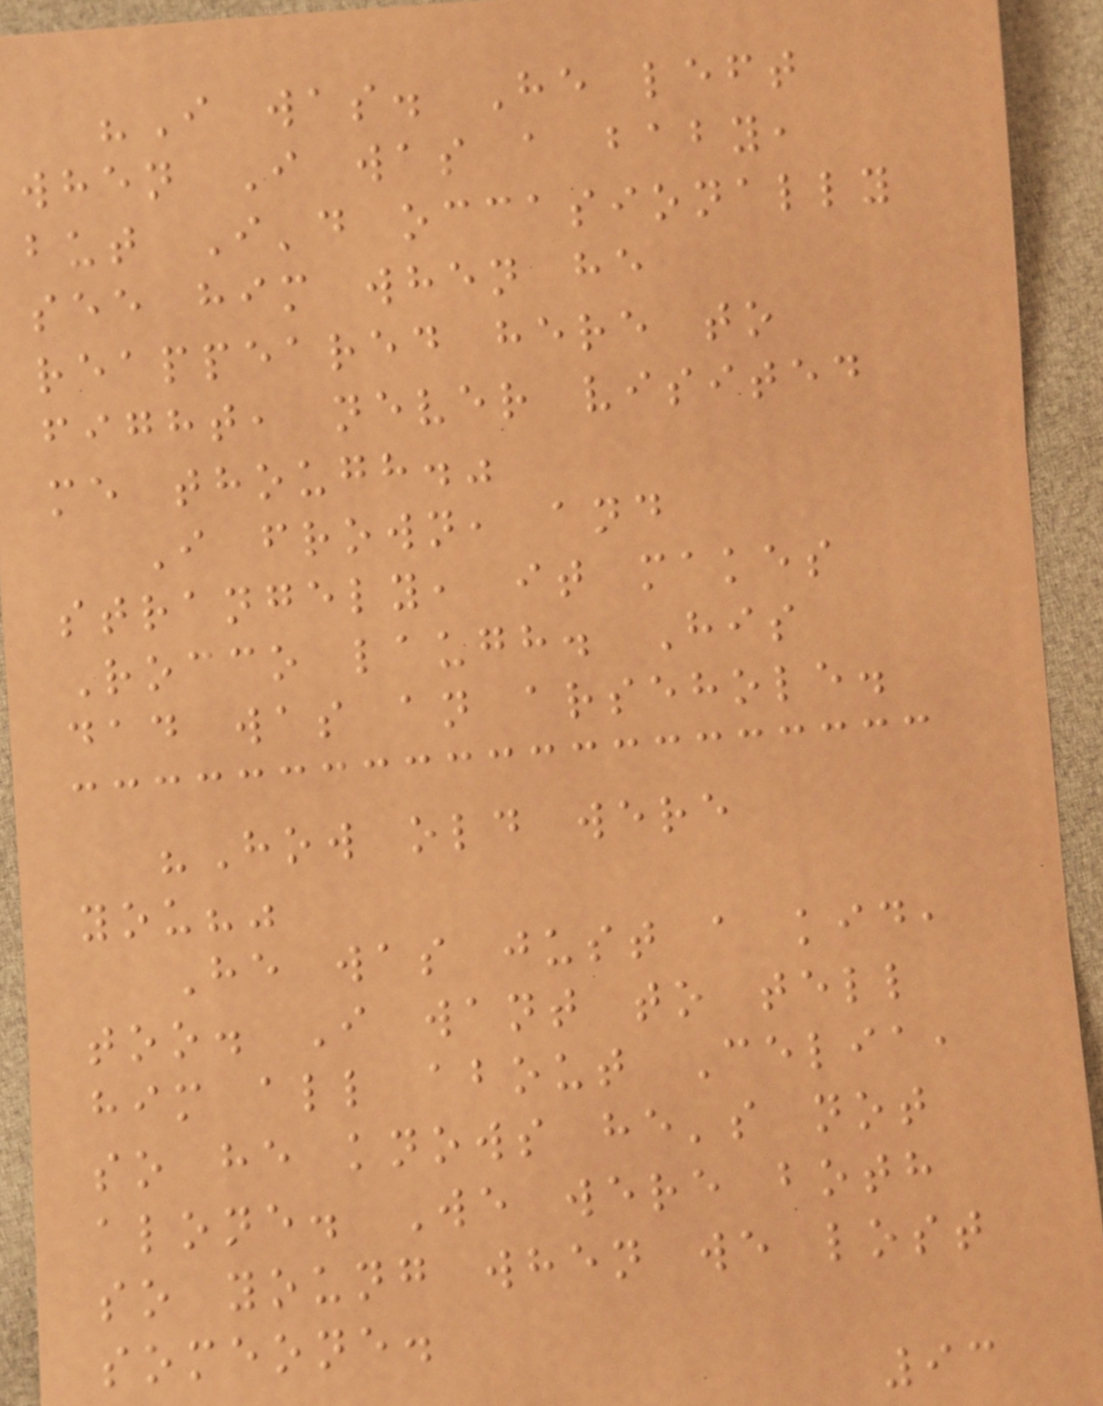"I was. He left
when I was a baby,
but I'd occasionally
see him when he
reappeared here to
fight, never visited
me though."
I frown, and
strangely, it makes
Rocco laugh. His
dad was an arsehole.
"How old were
you?"
He was just a kid,
too. I want to tell
him all about Celia,
so he knows he's not
alone. We were both
so young when we lost
someone.
93
